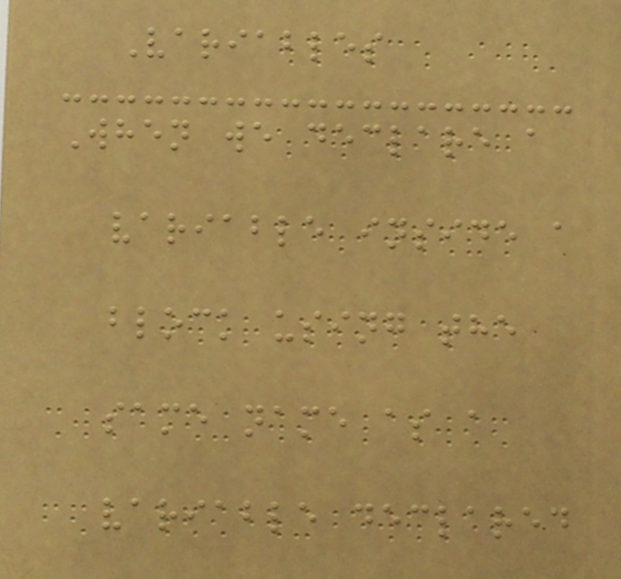Variables
When we declare a
variable inside a
block using the
same name as a
variable declared
